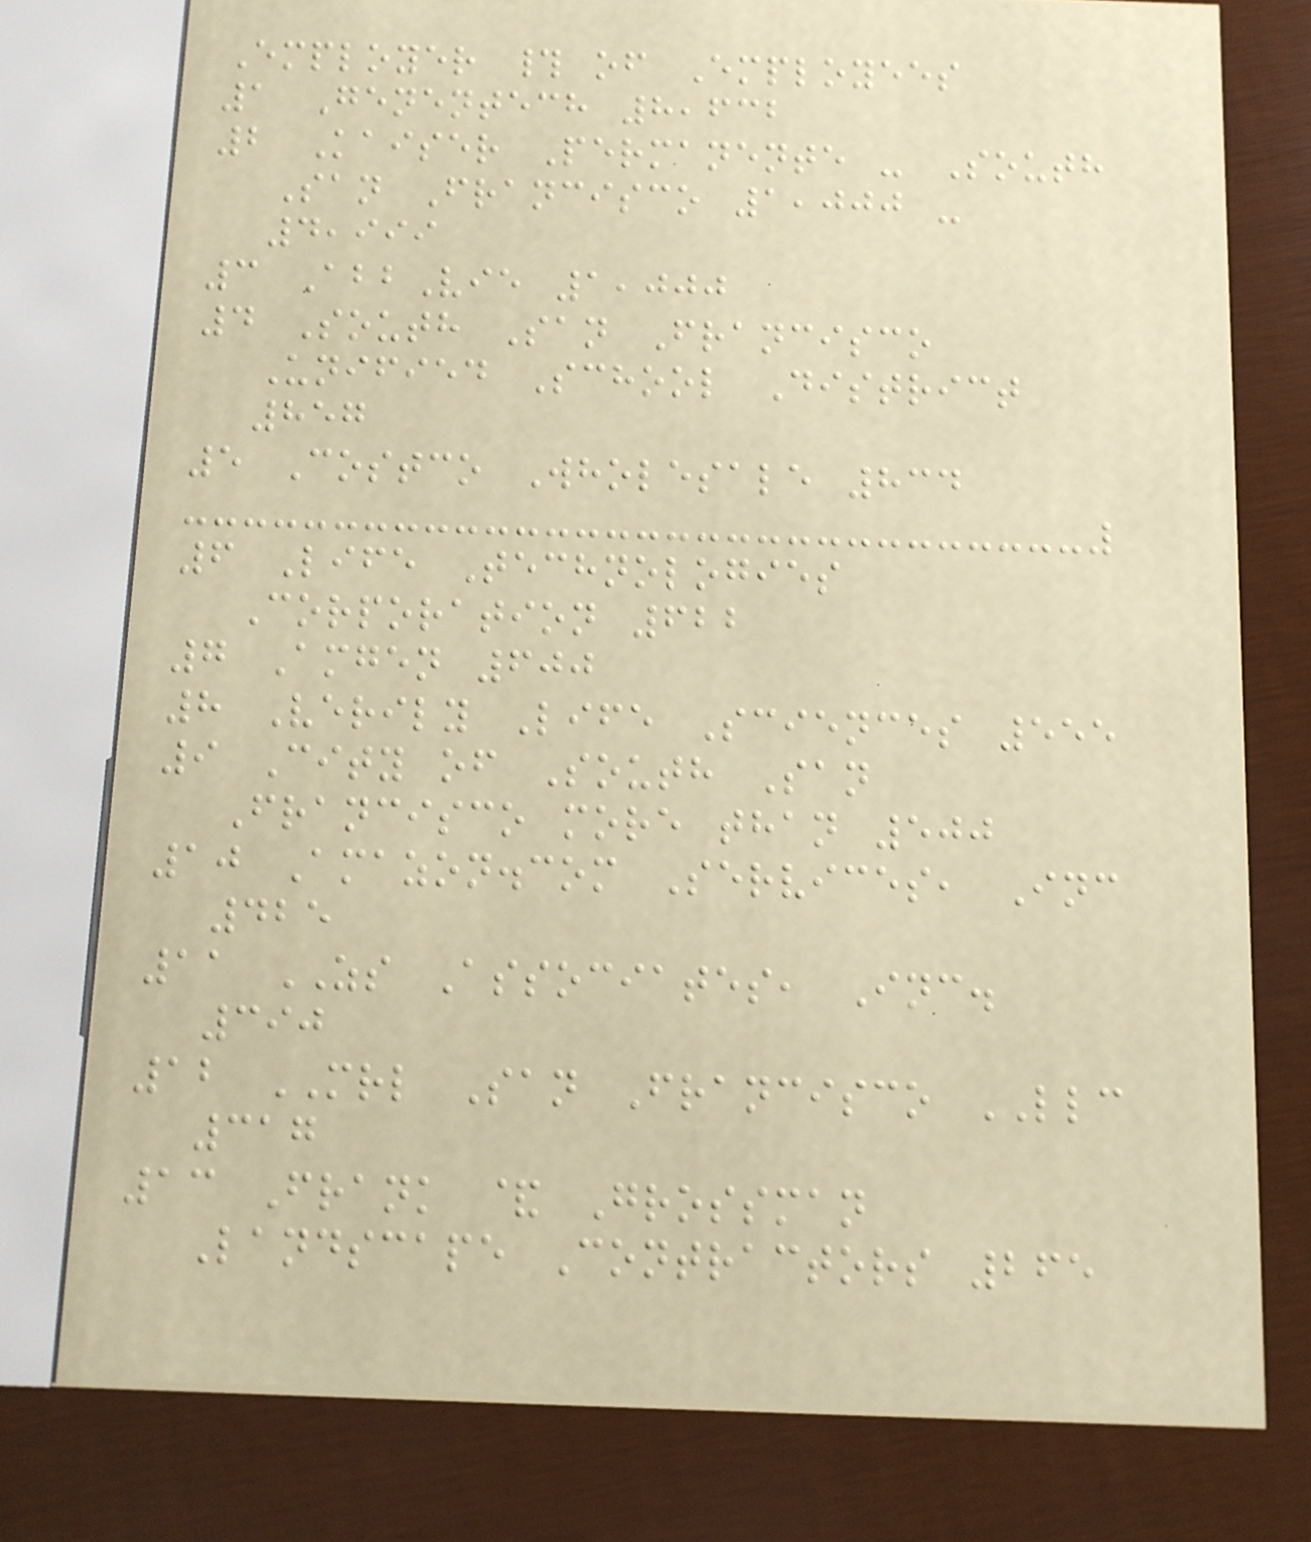Employer # of Employees
1 Genentech 8,632
2 Kaiser Permanente - South
San Francisco 1,000 -
4,999
3 AbbVie 1,000
4 South San Francisco
Unified School District
857
5 Costco Wholesale 834
6 Life Technologies
Corporation 622
7 Amgen 600
8 Verily Life Sciences 555
9 City of South San
Francisco more than 500
10 Amazon.com Services, Inc
425
11 ZS Associates, Inc.
390
12 MRL San Francisco LLC
317
13 Frank & Grossman
Landscape Contractors 265
